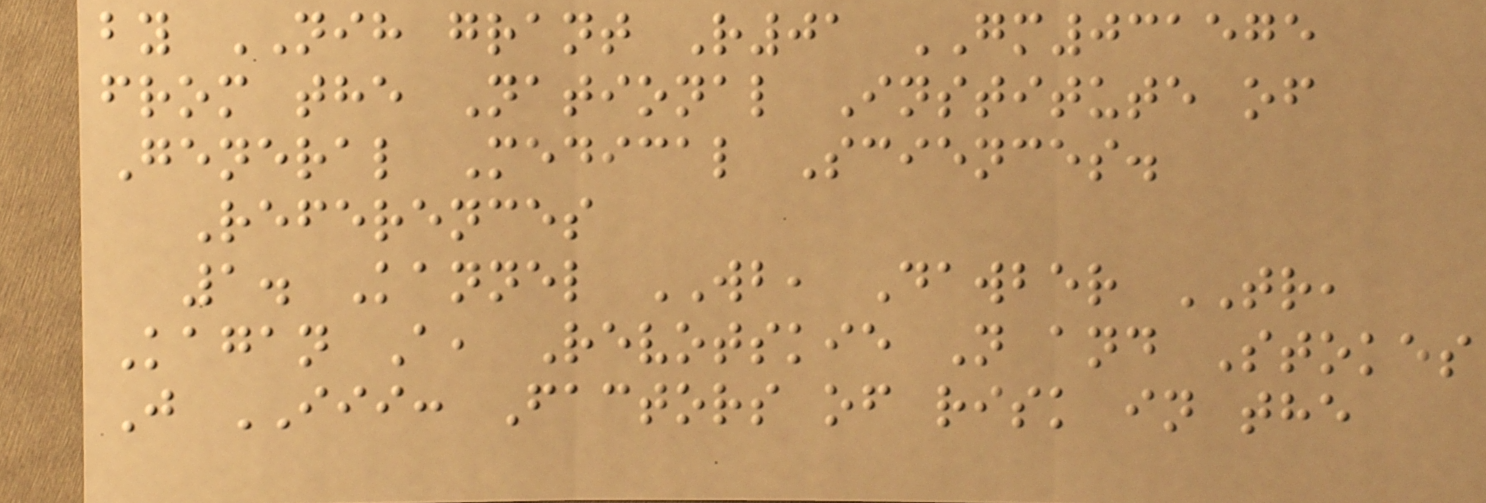by NIH grant R01 GM031575
from the National Institute of
General Medical Sciences.
References
1. Kannel WB, Dawber TR,
Kagan A, Revotskie N and Stokes
J III: Factors of risk in the
